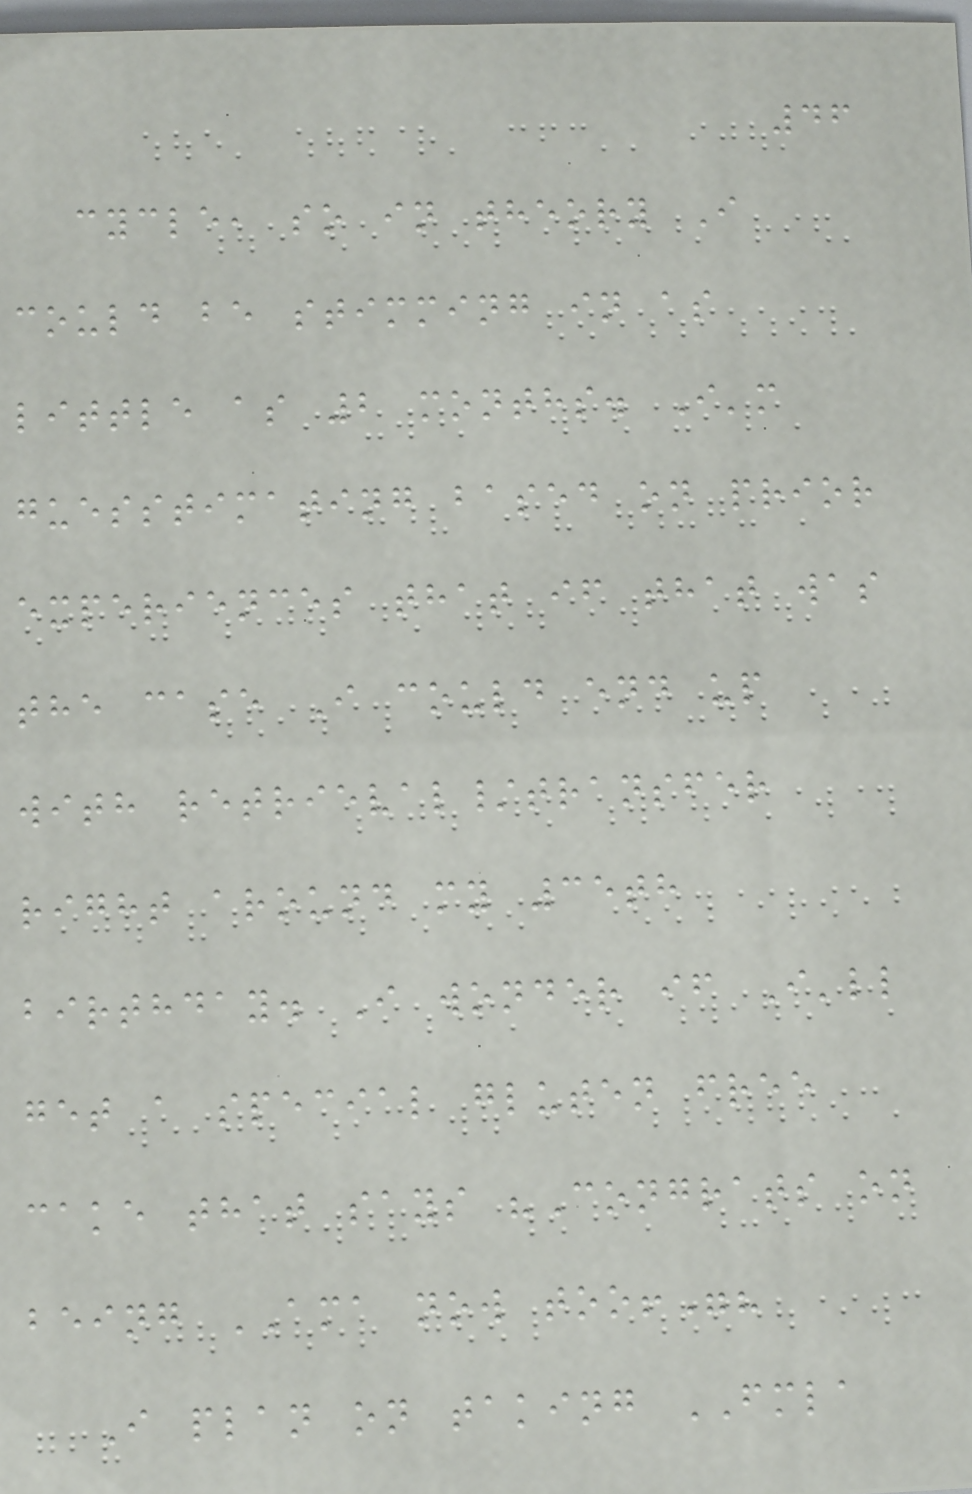46
cycle, so in theory I
could be stimming in as
little as 2 months. I'm
guesstimating based on prior
experiences that if that was
the case I could end up
with retrieval/transfer
right around my 35th
birthday. I wonder if I'll
get a special gluten free
cake that says "Congrats on
being AMA now too!"?
I plan on taking FMLA
